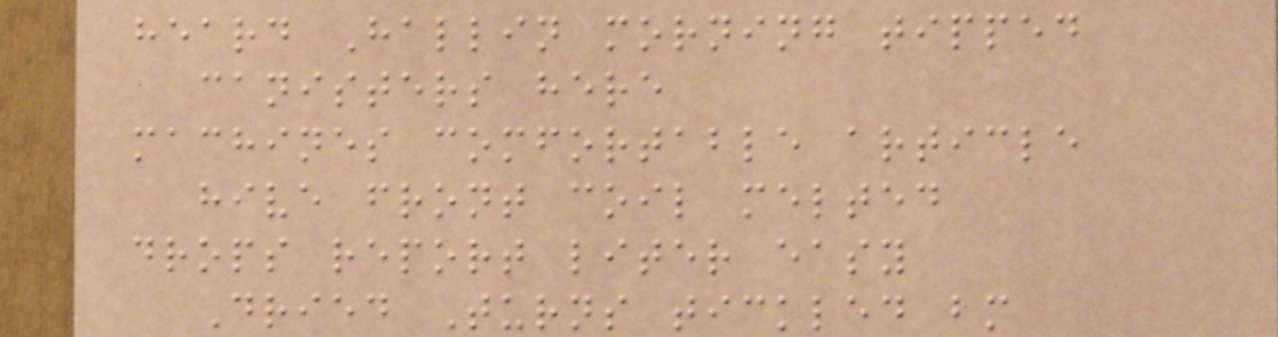heard Hallin morning tipped
canisters here
machines comfortable article
hive front coil melted
drops report liter easy
Dried Turns tickled bm
